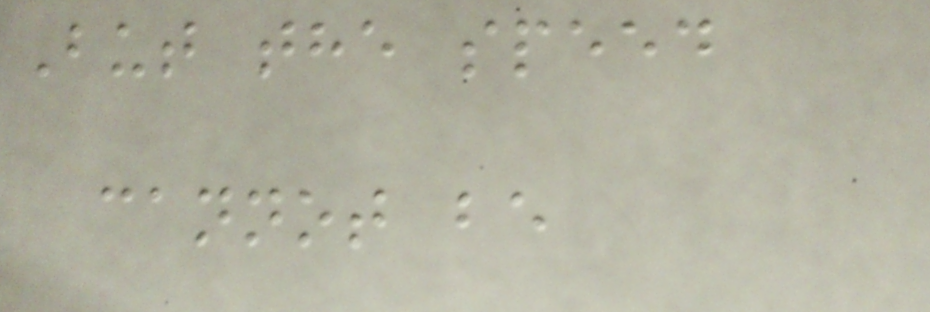But the speed
cannot be
